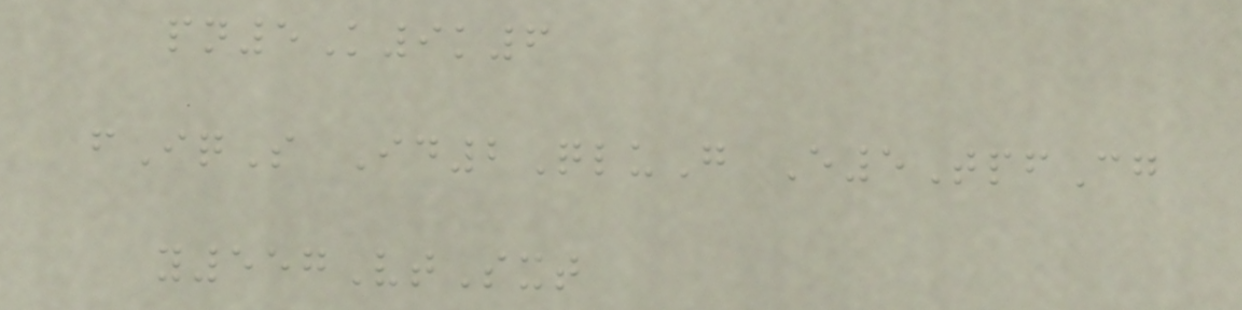pn5K9k6
fIqS Id2QluG E5TpfCg
y557VtSxt
